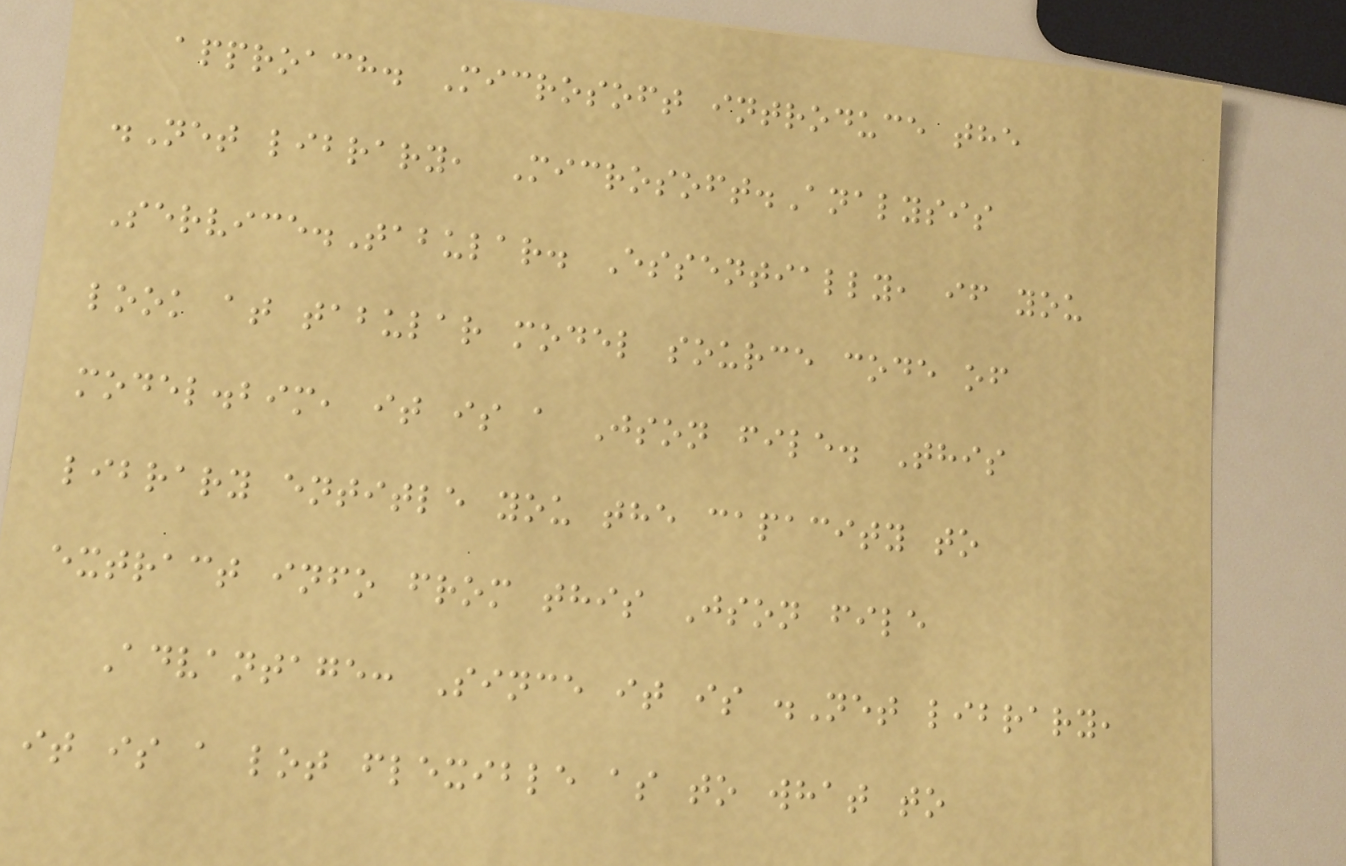approach. Microsoft introduce the
.Net library, Microsoft.Analysis
Service.Tabular. Essentially, if you
look at tabular model source code of
model.bim, it is a Json file. This
library entitle you the capacity to
extract info from this Json file
Advantage: Since it is .Net library,
it is a lot flexible as to what to
